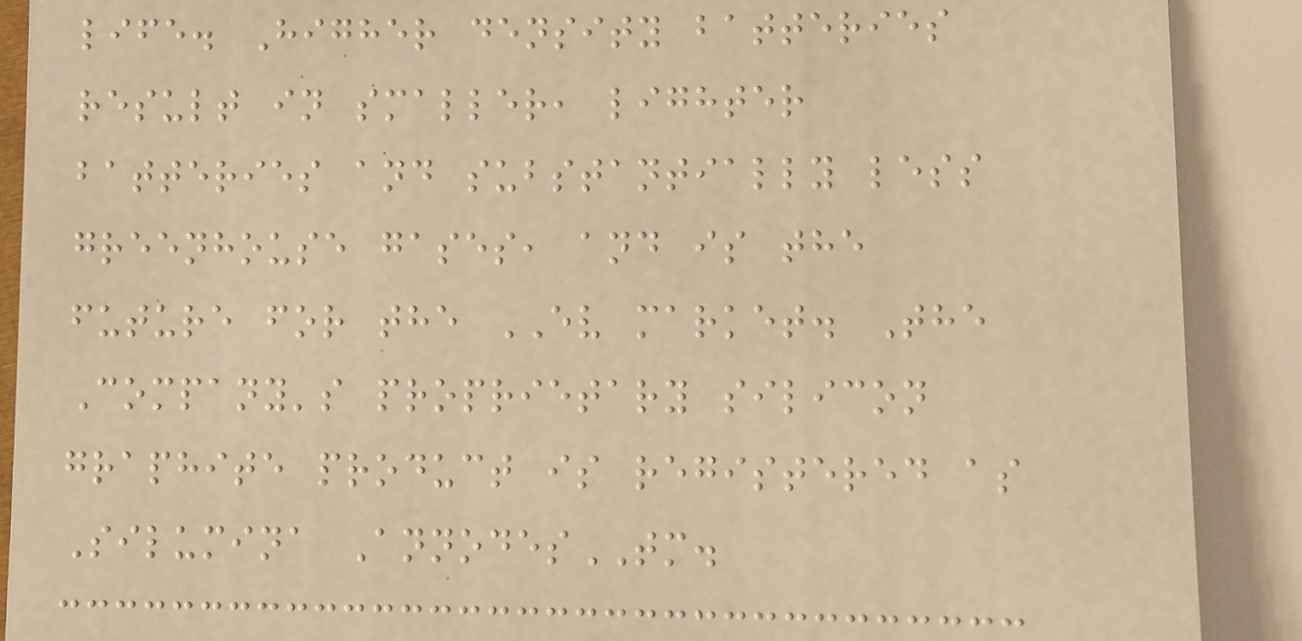life. Higher density batteries
result in smaller, lighter
batteries and substantially less
greenhouse gases, and is the
future for the EV market. The
Company's proprietary silicon
graphite product is registered as
Silumina AnnodesTM.
